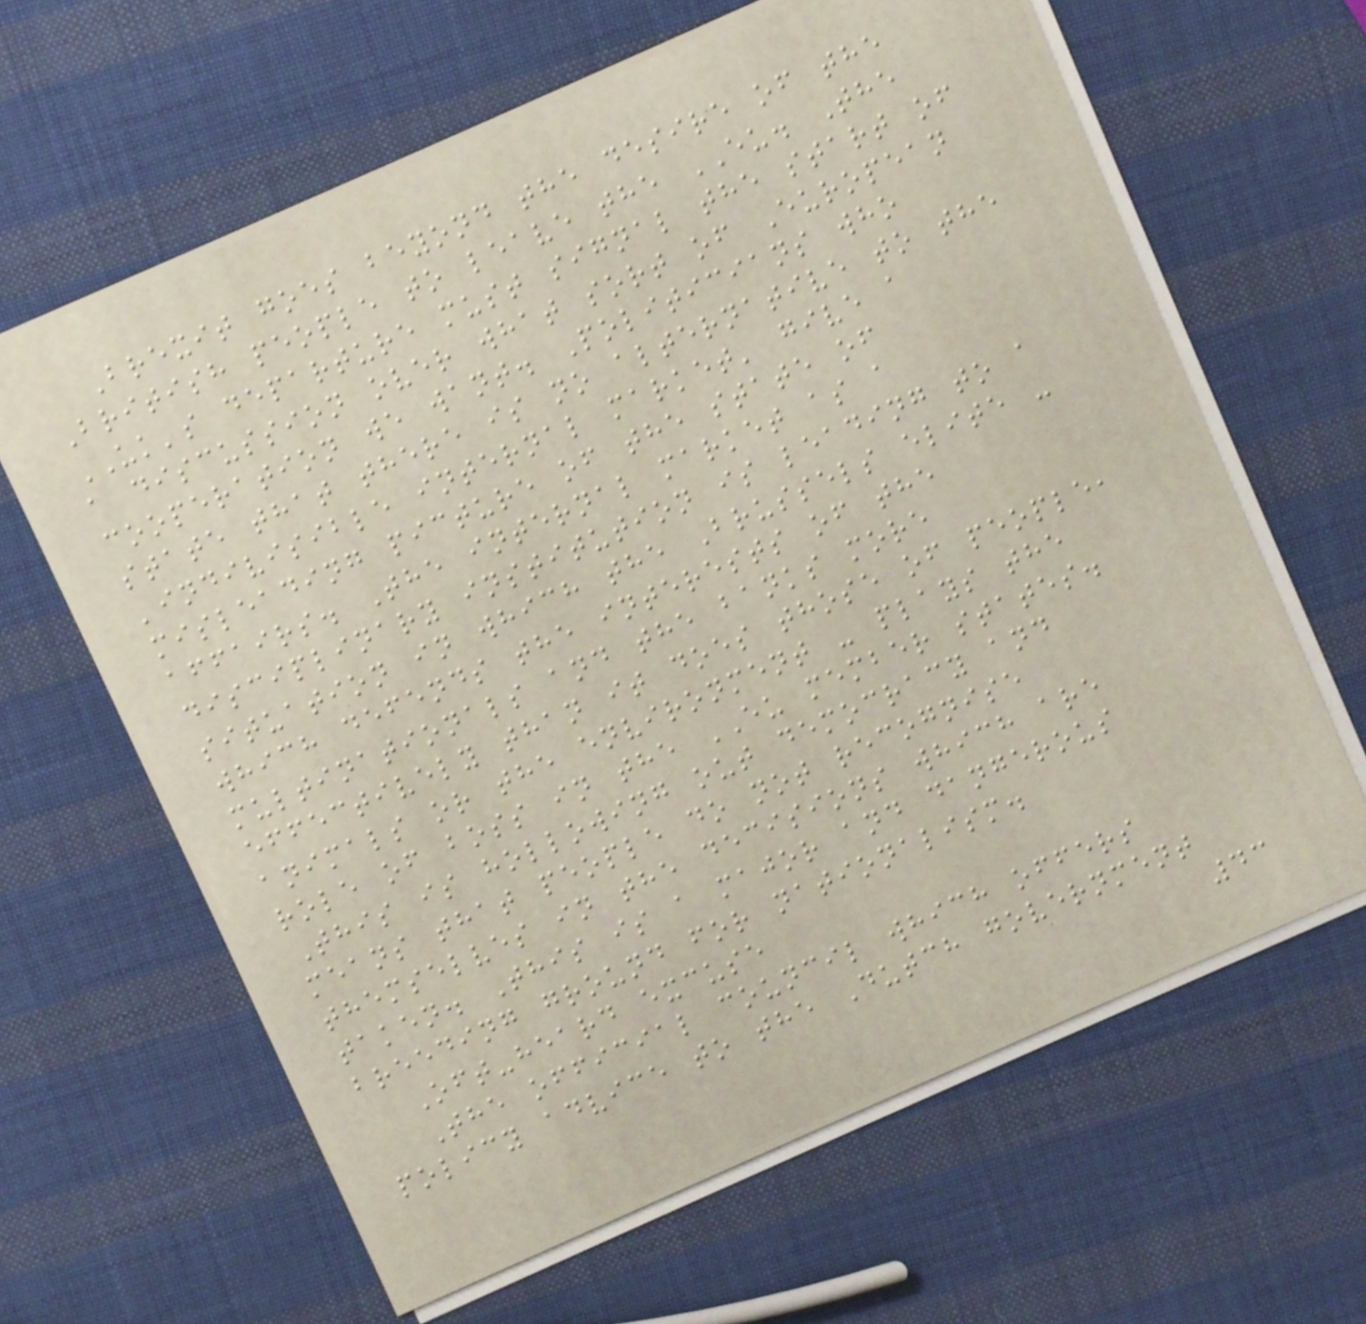Brexit goes beyond the desire of the
British people to leave the EU. The
UK's departure must signal the start of
a discussion over what sort of European
cooperation we want. Politicians who
state that there is no alternative to the
'indivisible internal market' give a
misleading picture of the state of
affairs. The internal market as a
disciplinary institution is leading to a
situation in which the Brussels elite -
which defends the interests of the
multinationals and the banks more
effectively than it does those of people,
animals or the environment - plays the
role of boss in the EU member states.
This is hollowing out democracy and
means that people do not recognise
themselves in the decisions which are
taken. This is a major and dangerous
breeding ground for nationalism.
Oft-heard excuse
The official council which offers
policy advice to the Dutch government
43
